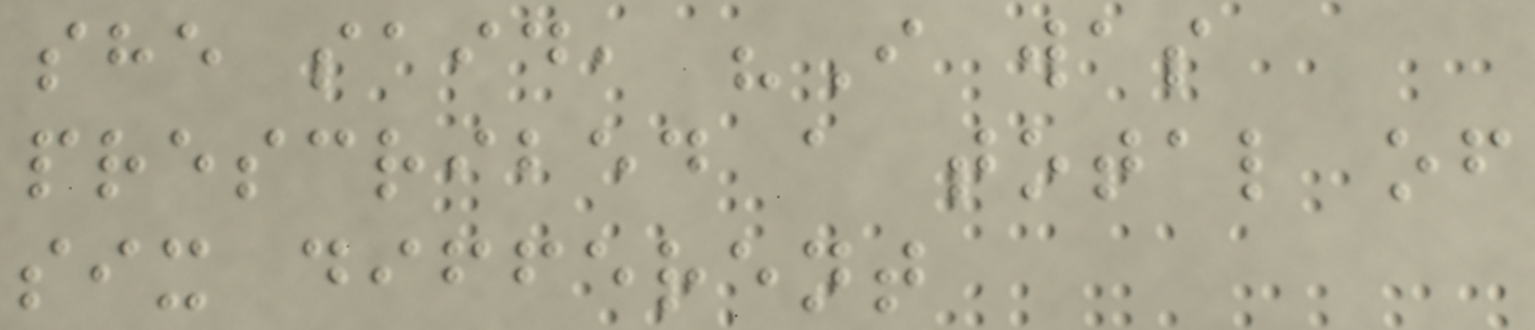she said, "I was
prescribed a total of
six different
